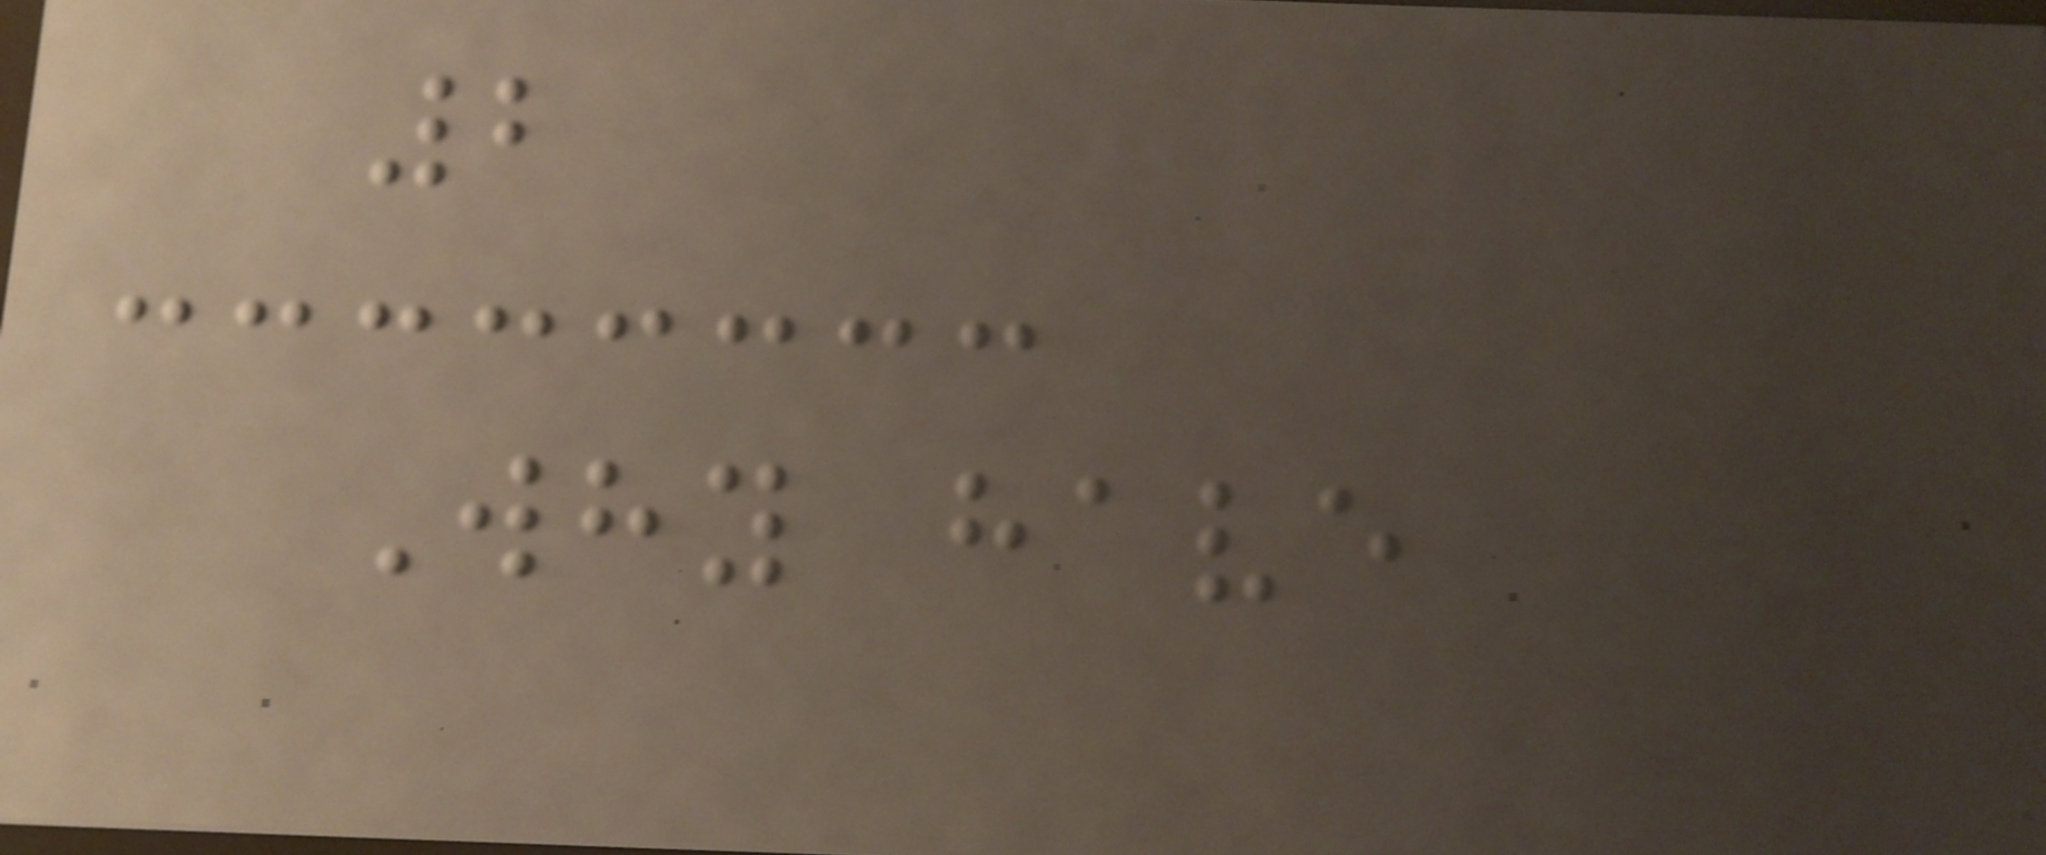2
Why have
